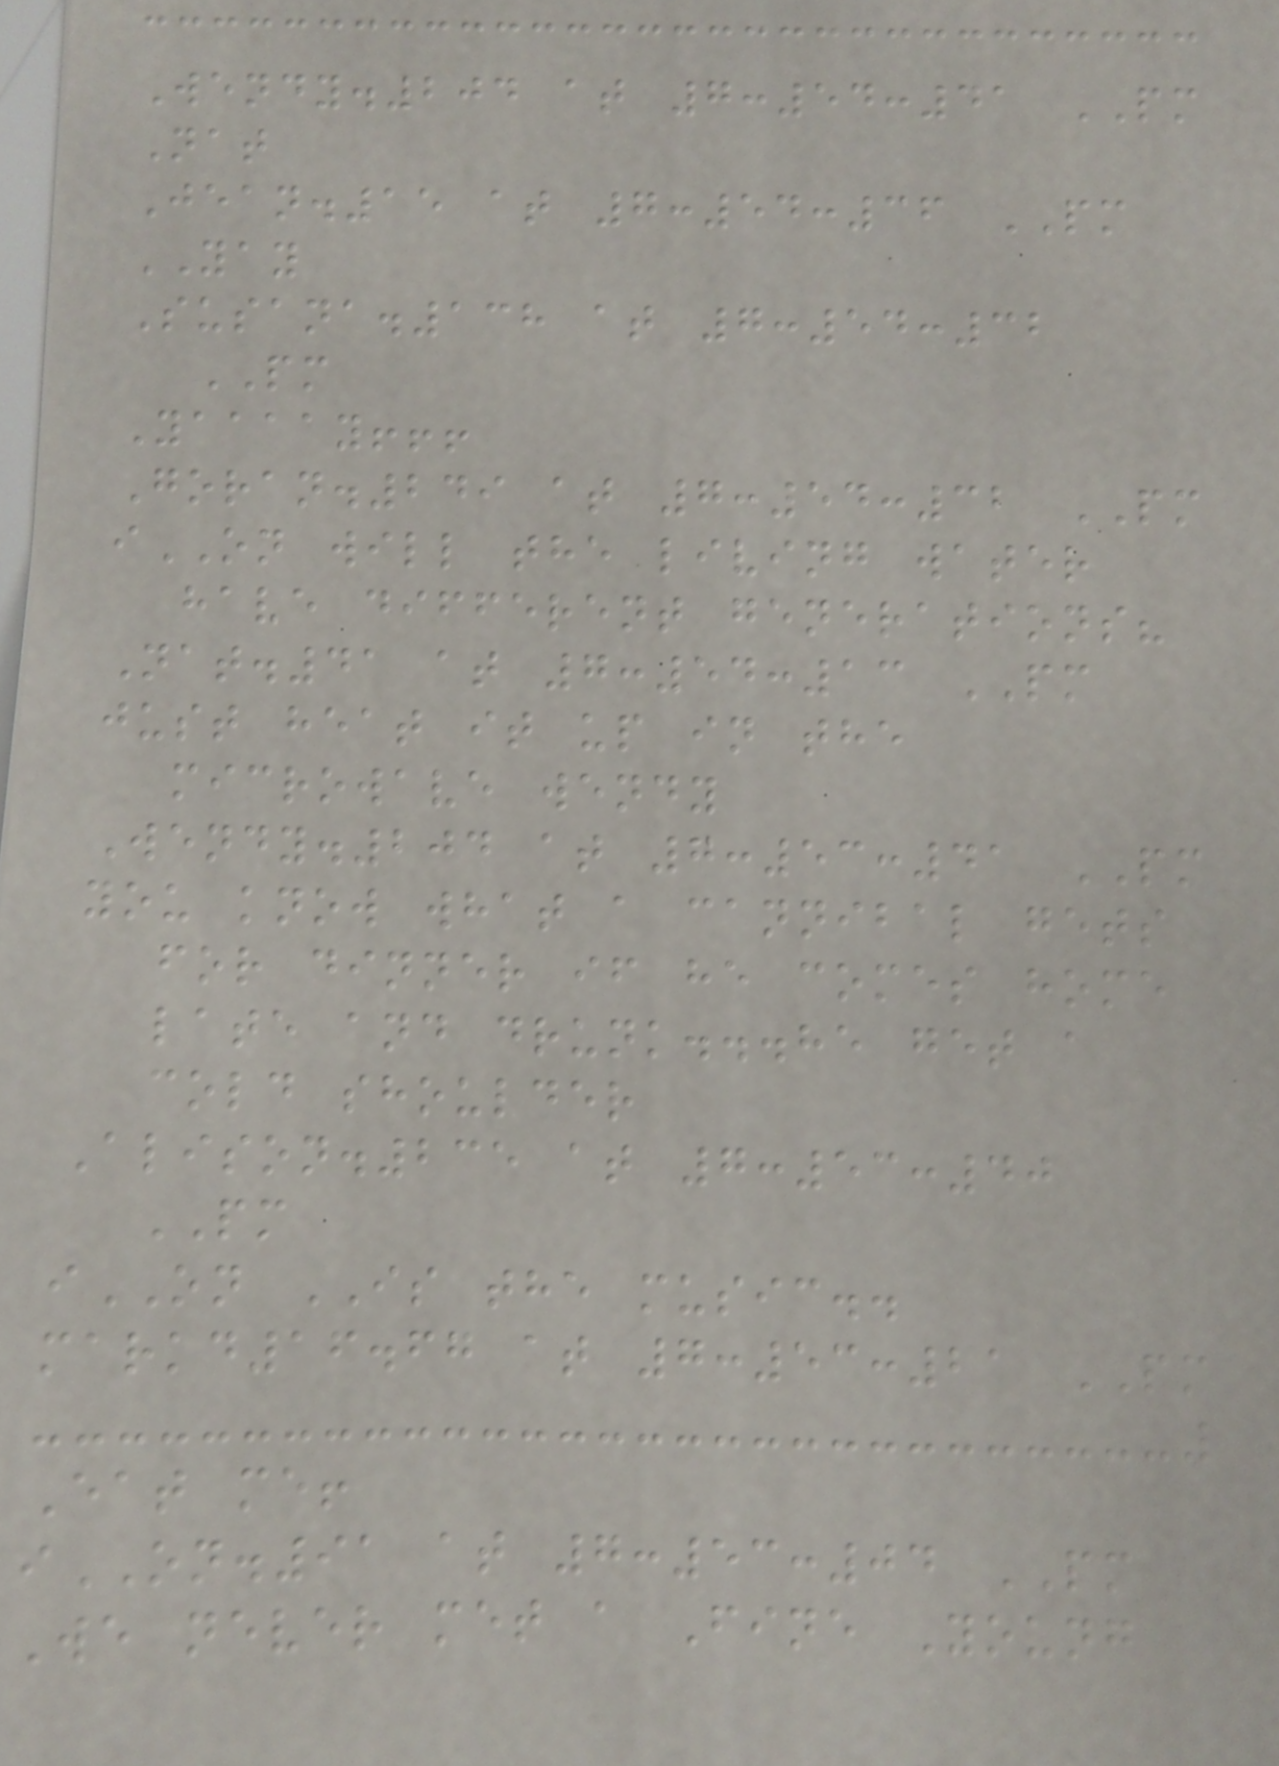Wendy.204 at 7:54:41 PM
Nat
Jean.15 at 7:54:36 PM
YAY
Susana.138 at 7:54:32
PM
Yaaaay!!!
Goran.249 at 7:54:32 PM
iON will the living water
have different generations?
Nat.41 at 7:54:13 PM
just heat it up in the
microwave wendy
Wendy.204 at 7:53:41 PM
you know what a cannibal gets
for dinner if he comes home
late and drunk...he get a
cold shoulder
Alison.235 at 7:53:40
PM
iON IS the music..
markd16.67 at 7:53:21 PM
Eat me!
iON.91 at 7:53:04 PM
We never met a Fine Young
